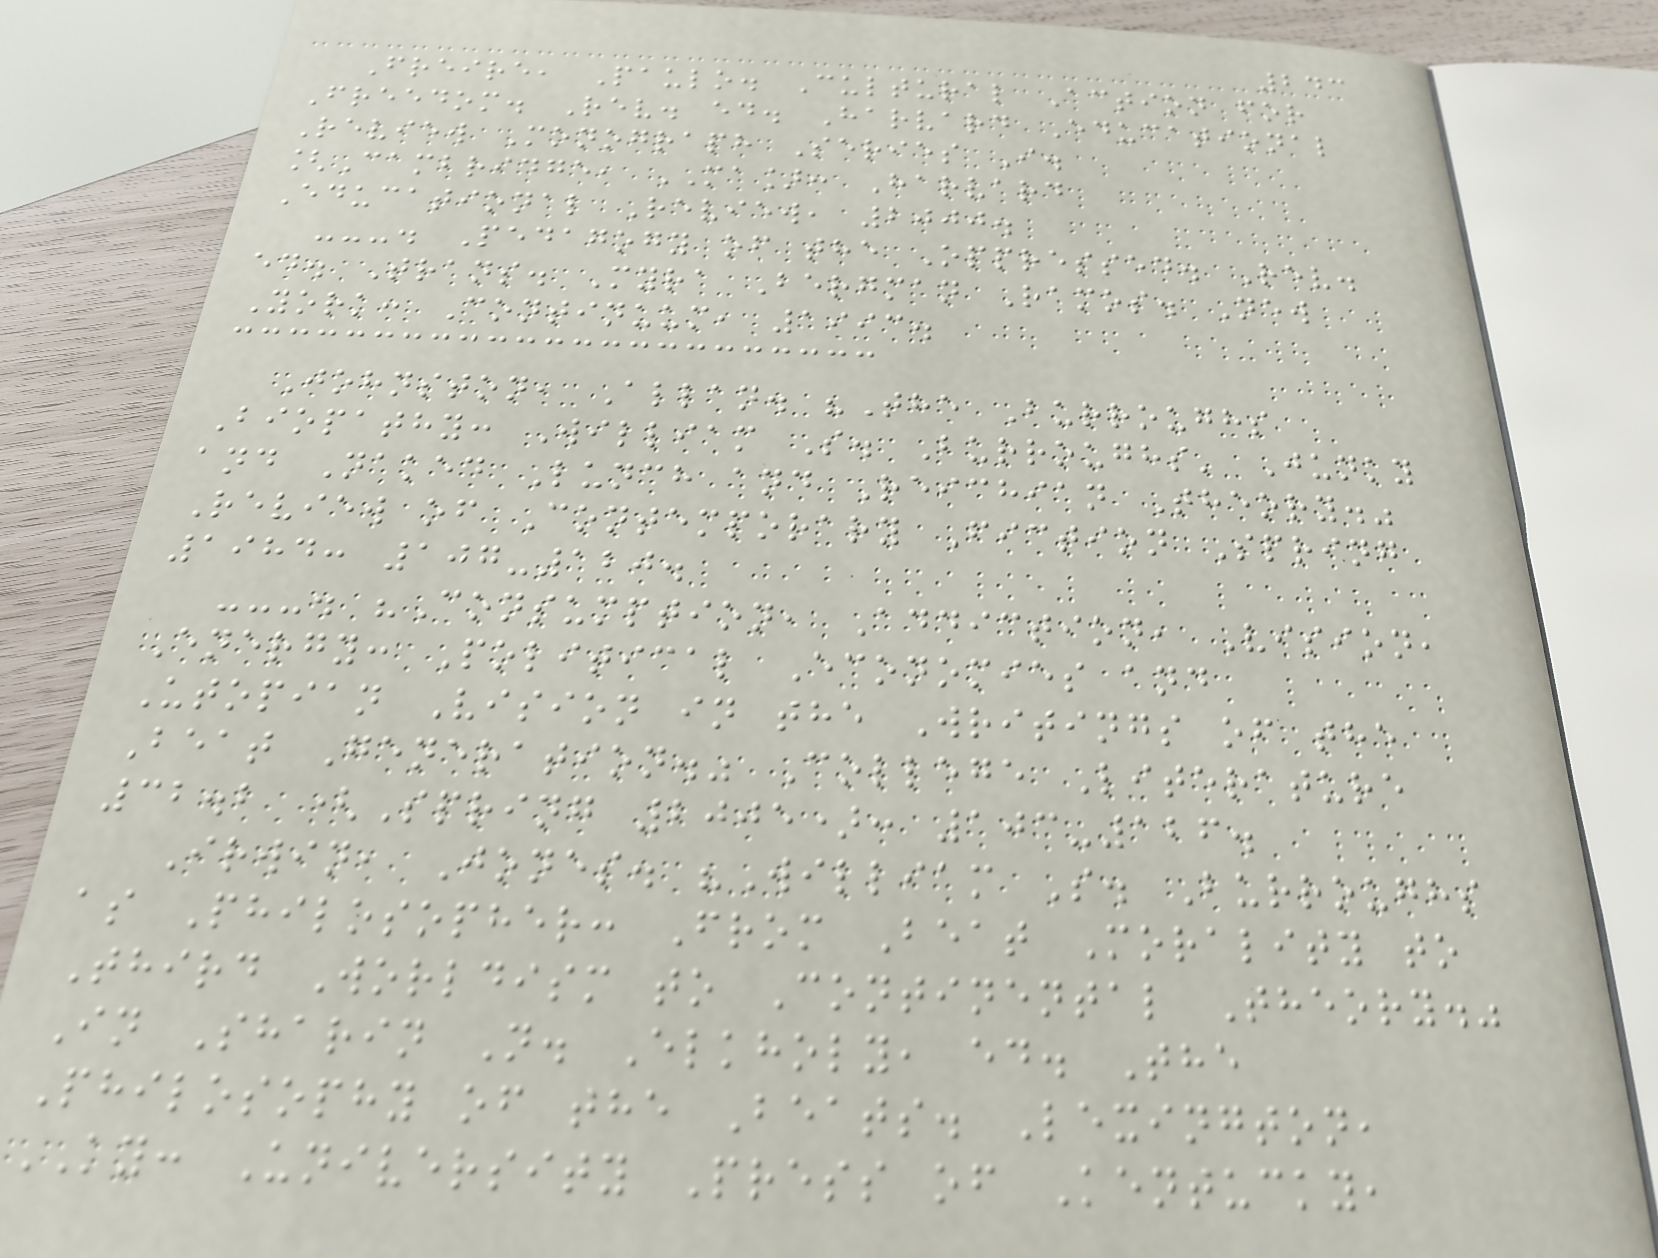243
Freire, Paulo. Cultural Action for
Freedom. Rev. ed. Harvard Educational
Review Monograph Series I.
[Cambridge, MA]: Harvard
Educational Review, 2000.
---. Pedagogy of the Oppressed. Rev.
ed. Trans. Myra Bergman Ramos. New
York: Continuum, 1993.
Johnston, Allan. "The Burroughs
Biopathy: William S. Burroughs' Junky
and Naked Lunch and Reichian Theory."
Review of Contemporary Fiction Spring
1984: 107-120.
---. "Consumption, Addiction, Vision,
Energy: Political Economies and
Utopian Vision in the Writings of the
Beat Generation." College Literature
32.2 (Spring 2005): 103-126.
Irwin, Jones. "William S. Burroughs
as Philosopher: From Beat Morality to
Third Worldism to Continental Theory."
In Sharin N. Elkholy, ed. The
Philosophy of the Beats. Lexington,
KY: University Press of Kentucky,
